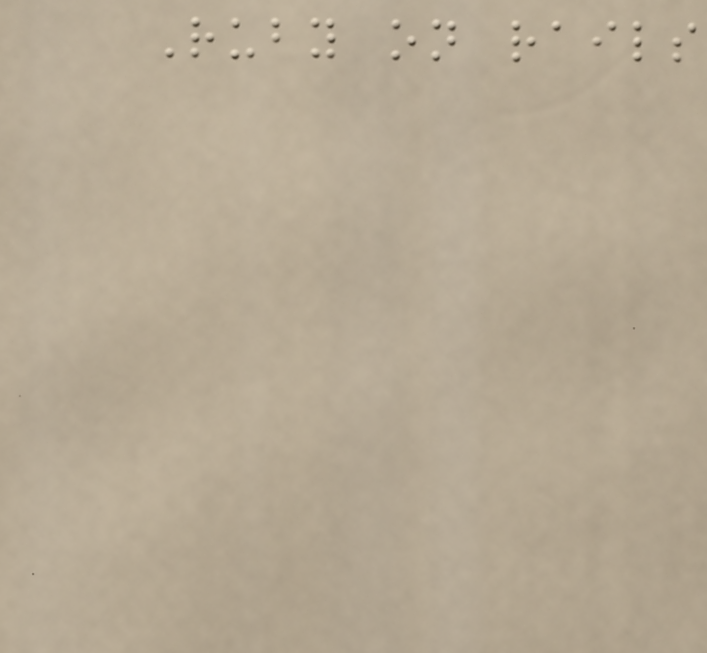Ruby on rails
